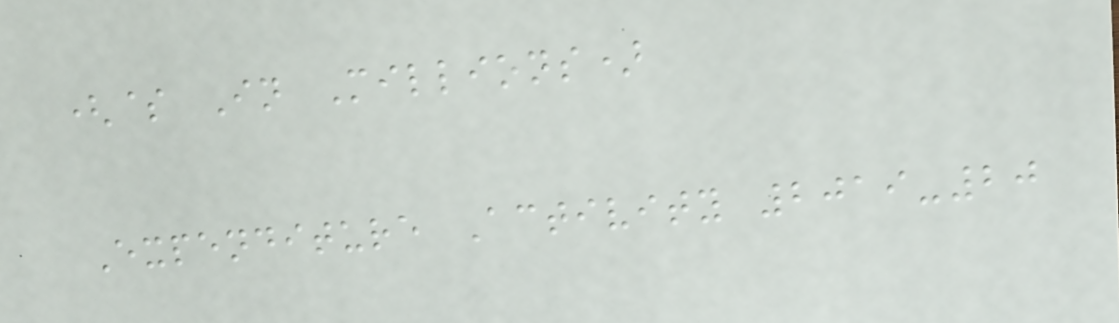($ In Millions)
Expenditure Activity 2019-20
